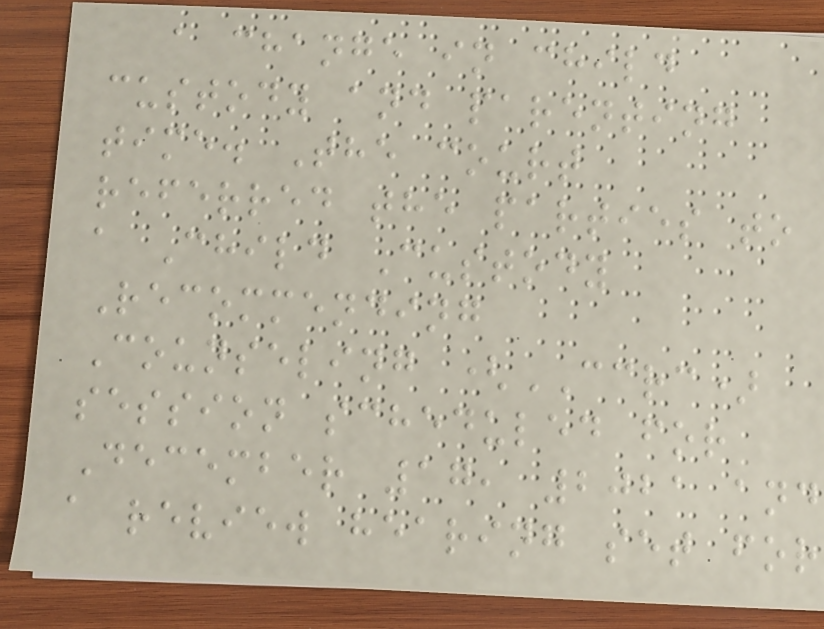a change in child
custody and parenting
time. The court
referred the parties to
a Child Custody
Recommending
Counseling (CCRC)
session scheduled for
December 17, 2021 and
a review hearing set for
